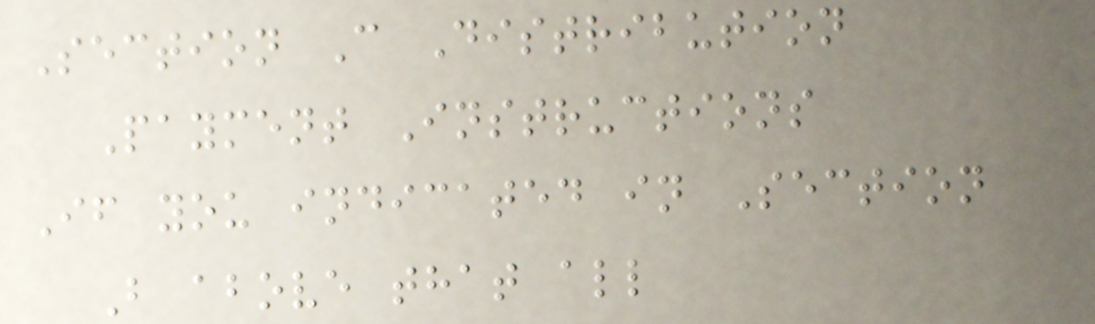Section C Distribution
Payment Instructions
If you indicated in Section
B above that all
